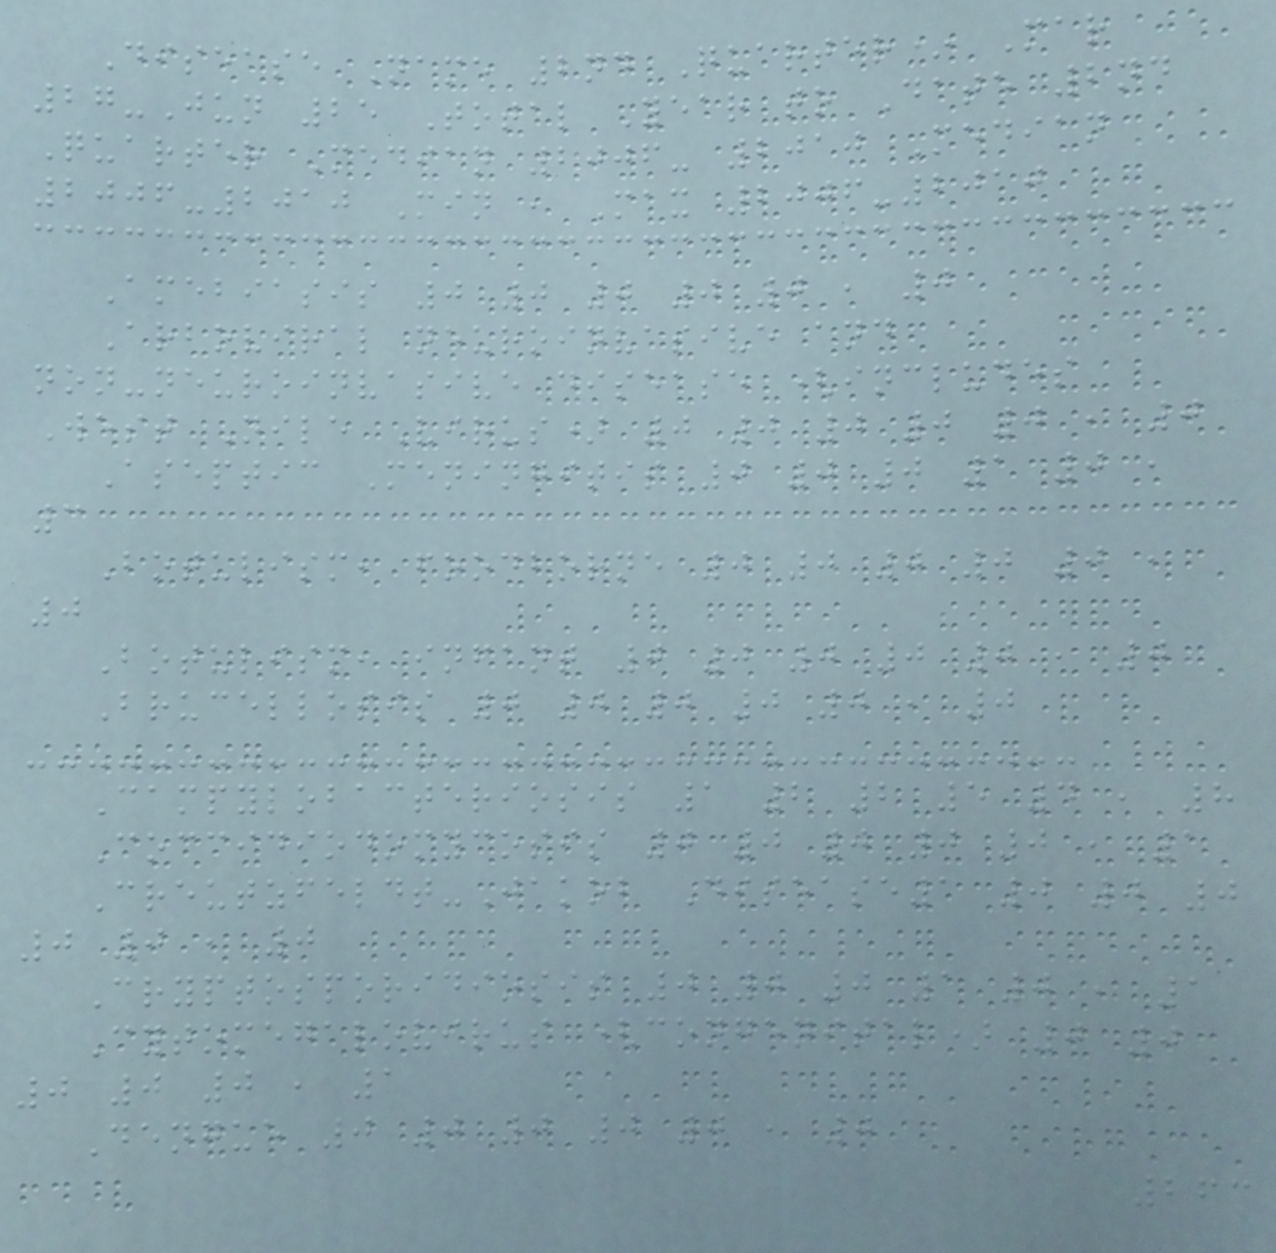Disease Name 2nd Quarter* Mar
27-Jun 25 Total Year to Date 2nd
Quarter Median 2006- 2010 Median
2006-2010 Min , Max 2006-2010
Amebiasis 0 0 0 0 0 , 0
Arboviral neuroinvasive and
non-neuroinvasive disease (includes
West Nile Virus) 0 0 0 0 0 , 0
Aseptic Meningitis 0 0 0 1 0 ,
3
Botulism, foodborne 0 0 0 0 0 ,
0
Botulism, infant 0 0 0 0 0 , 0
Brucellosis 0 0 0 0 0 , 0
Campylobacteriosis 1 2 2 5 4 , 8
Coccidiodomycosis 0 0 0 0 0 , 1
Creutzfeldt-Jakob Disease1 0 0 0
0 0 , 0
Cryptosporidiosis 0 0 0 1 0 , 1
Cytomegalovirus (congenital) 0 0
0 0 0 , 1
Dengue 0 0 0 0 0 , 0
263
